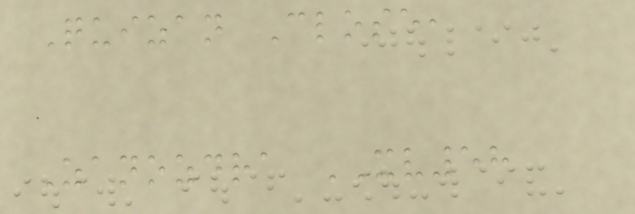Quizan Close,
Zanozdra XV58
